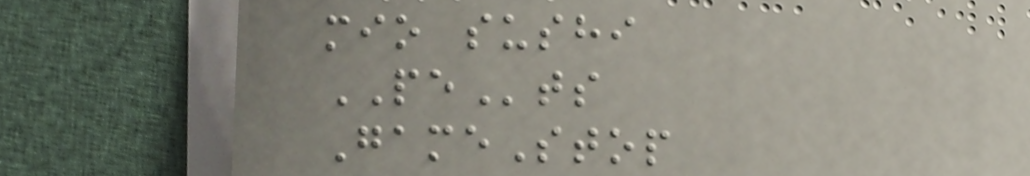mio sushi
PEts
GameStop
